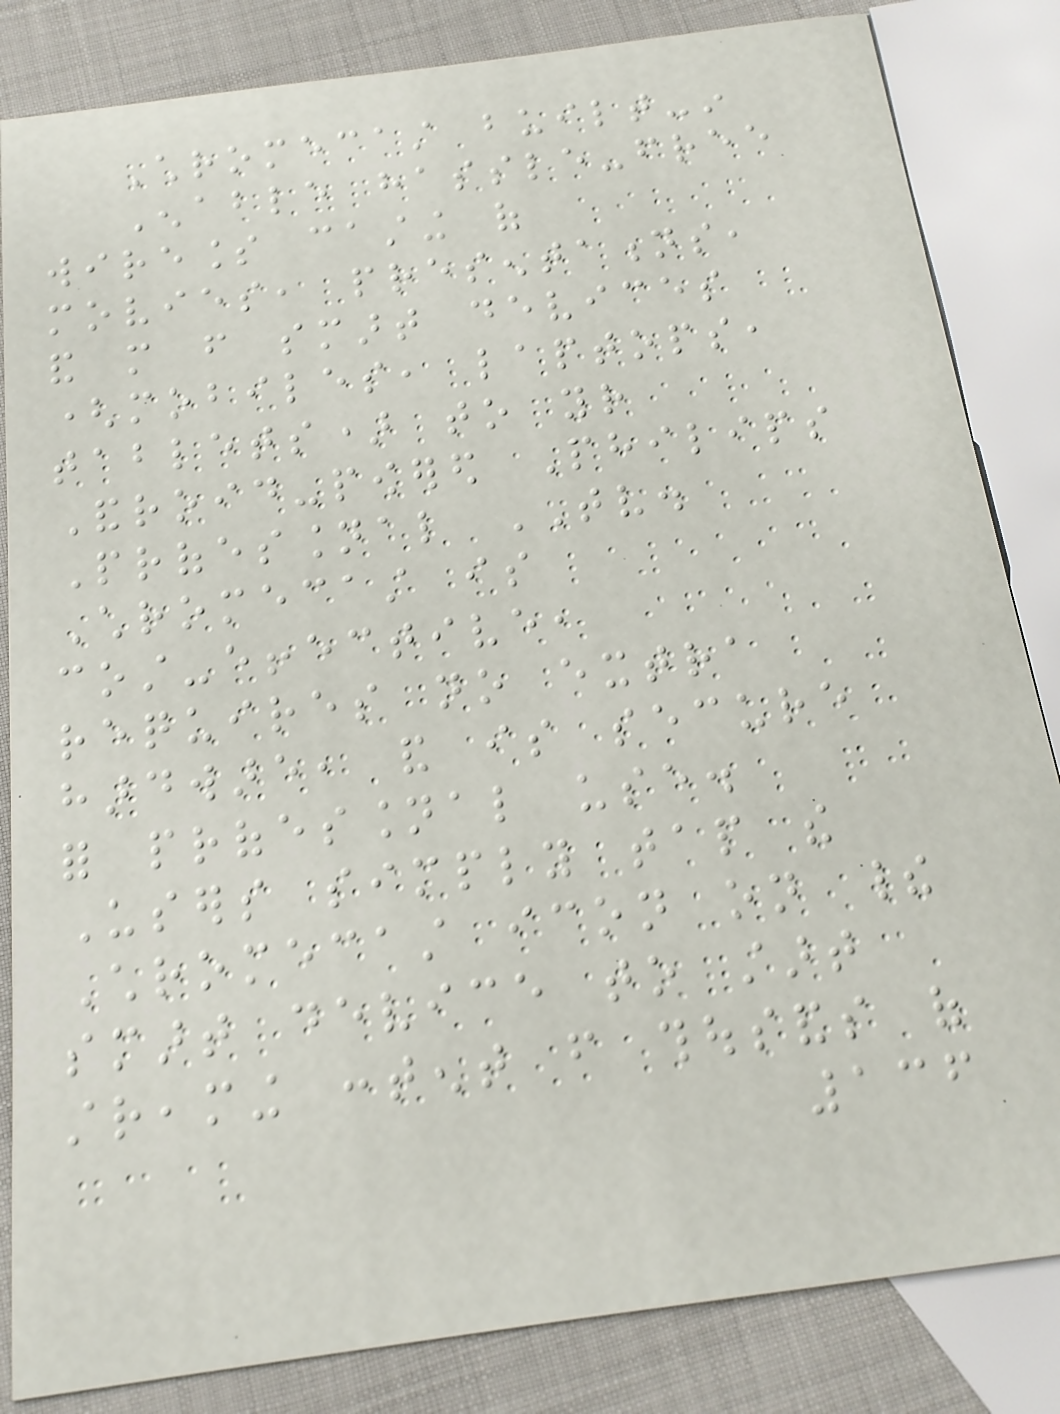Chromecast built-in
Enable hassle-free
wireless casting of
movies, presentations,
and more from smart devices
(mobiles, laptops,
tablets) to your
Android-powered Philips
Professional TV.
Chromecast is
cost-effective,
requires no extra
hardware, and is secure
for professional use.
Users simply tap the
Chromecast icon on their
smart device to start
streaming content from thousands of
136
